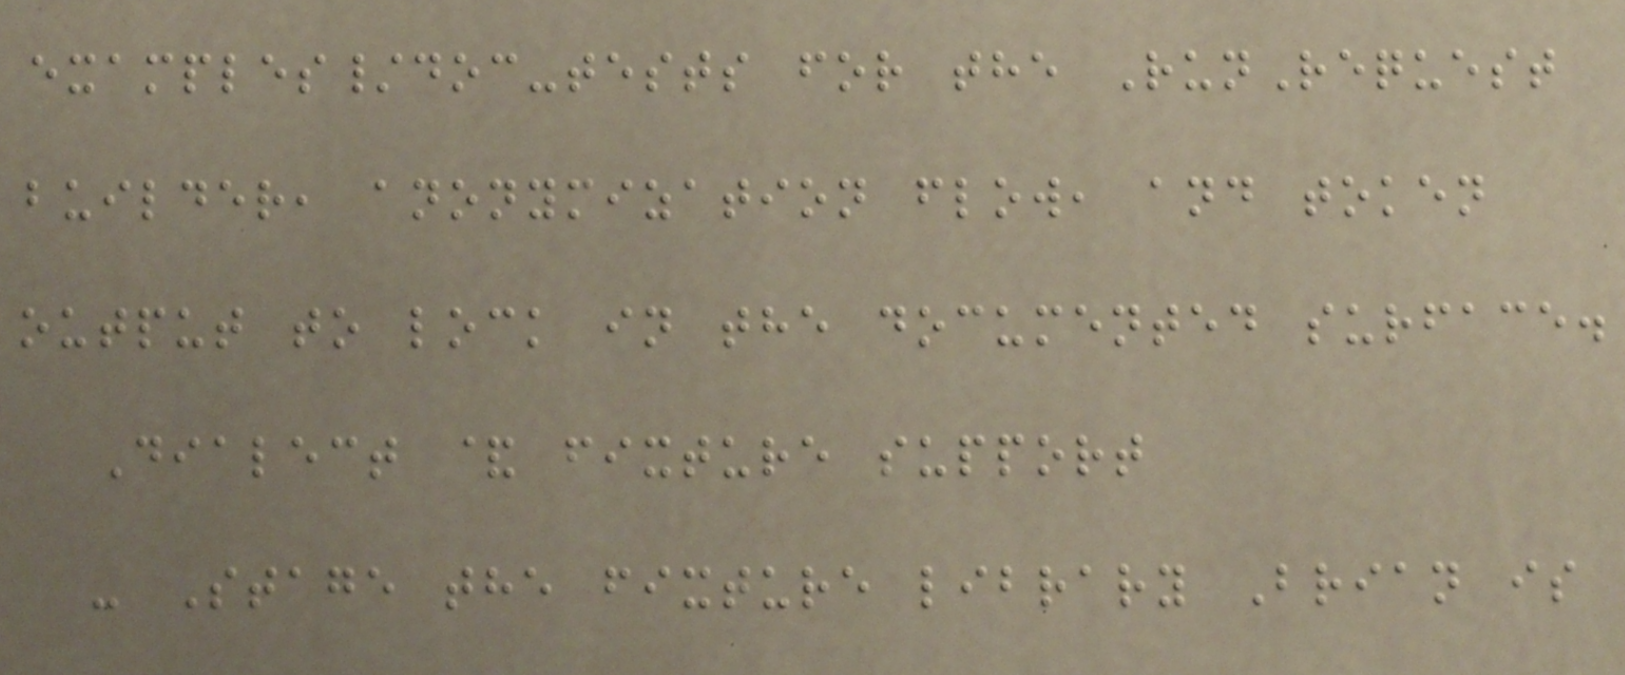examples/doc-tests for the RunRequest
builder, anonymization flow, and token
output to lock in the documented surface.
Dialect & fixture support
- Stage the fixture library Brian is
